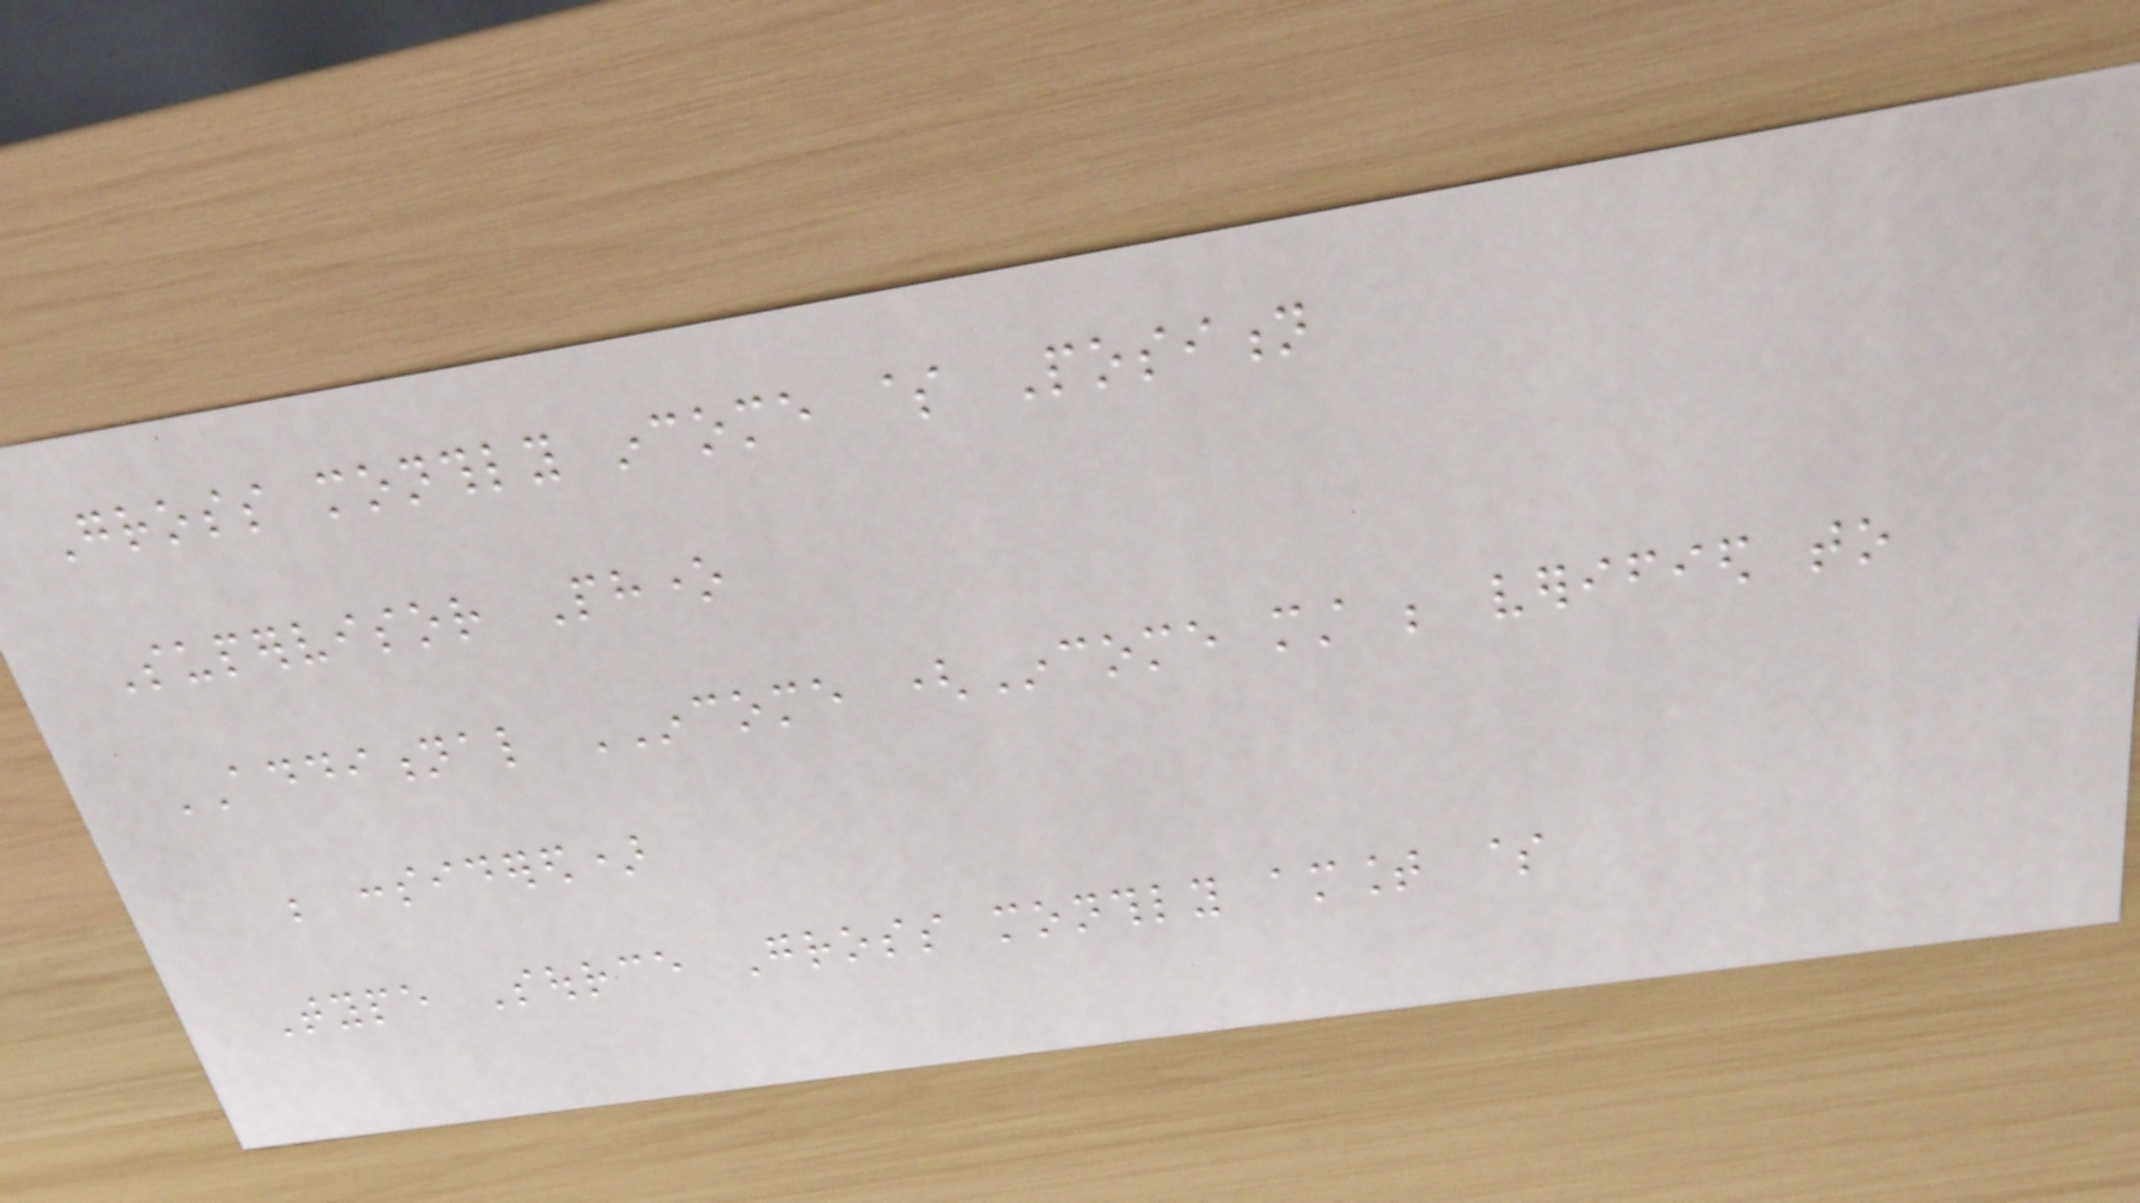Gross monthly income $ Position
Supervisor Phone
ADDITIONAL INCOME (Income must be verified to
be considered)
Type Source Gross monthly amount $
